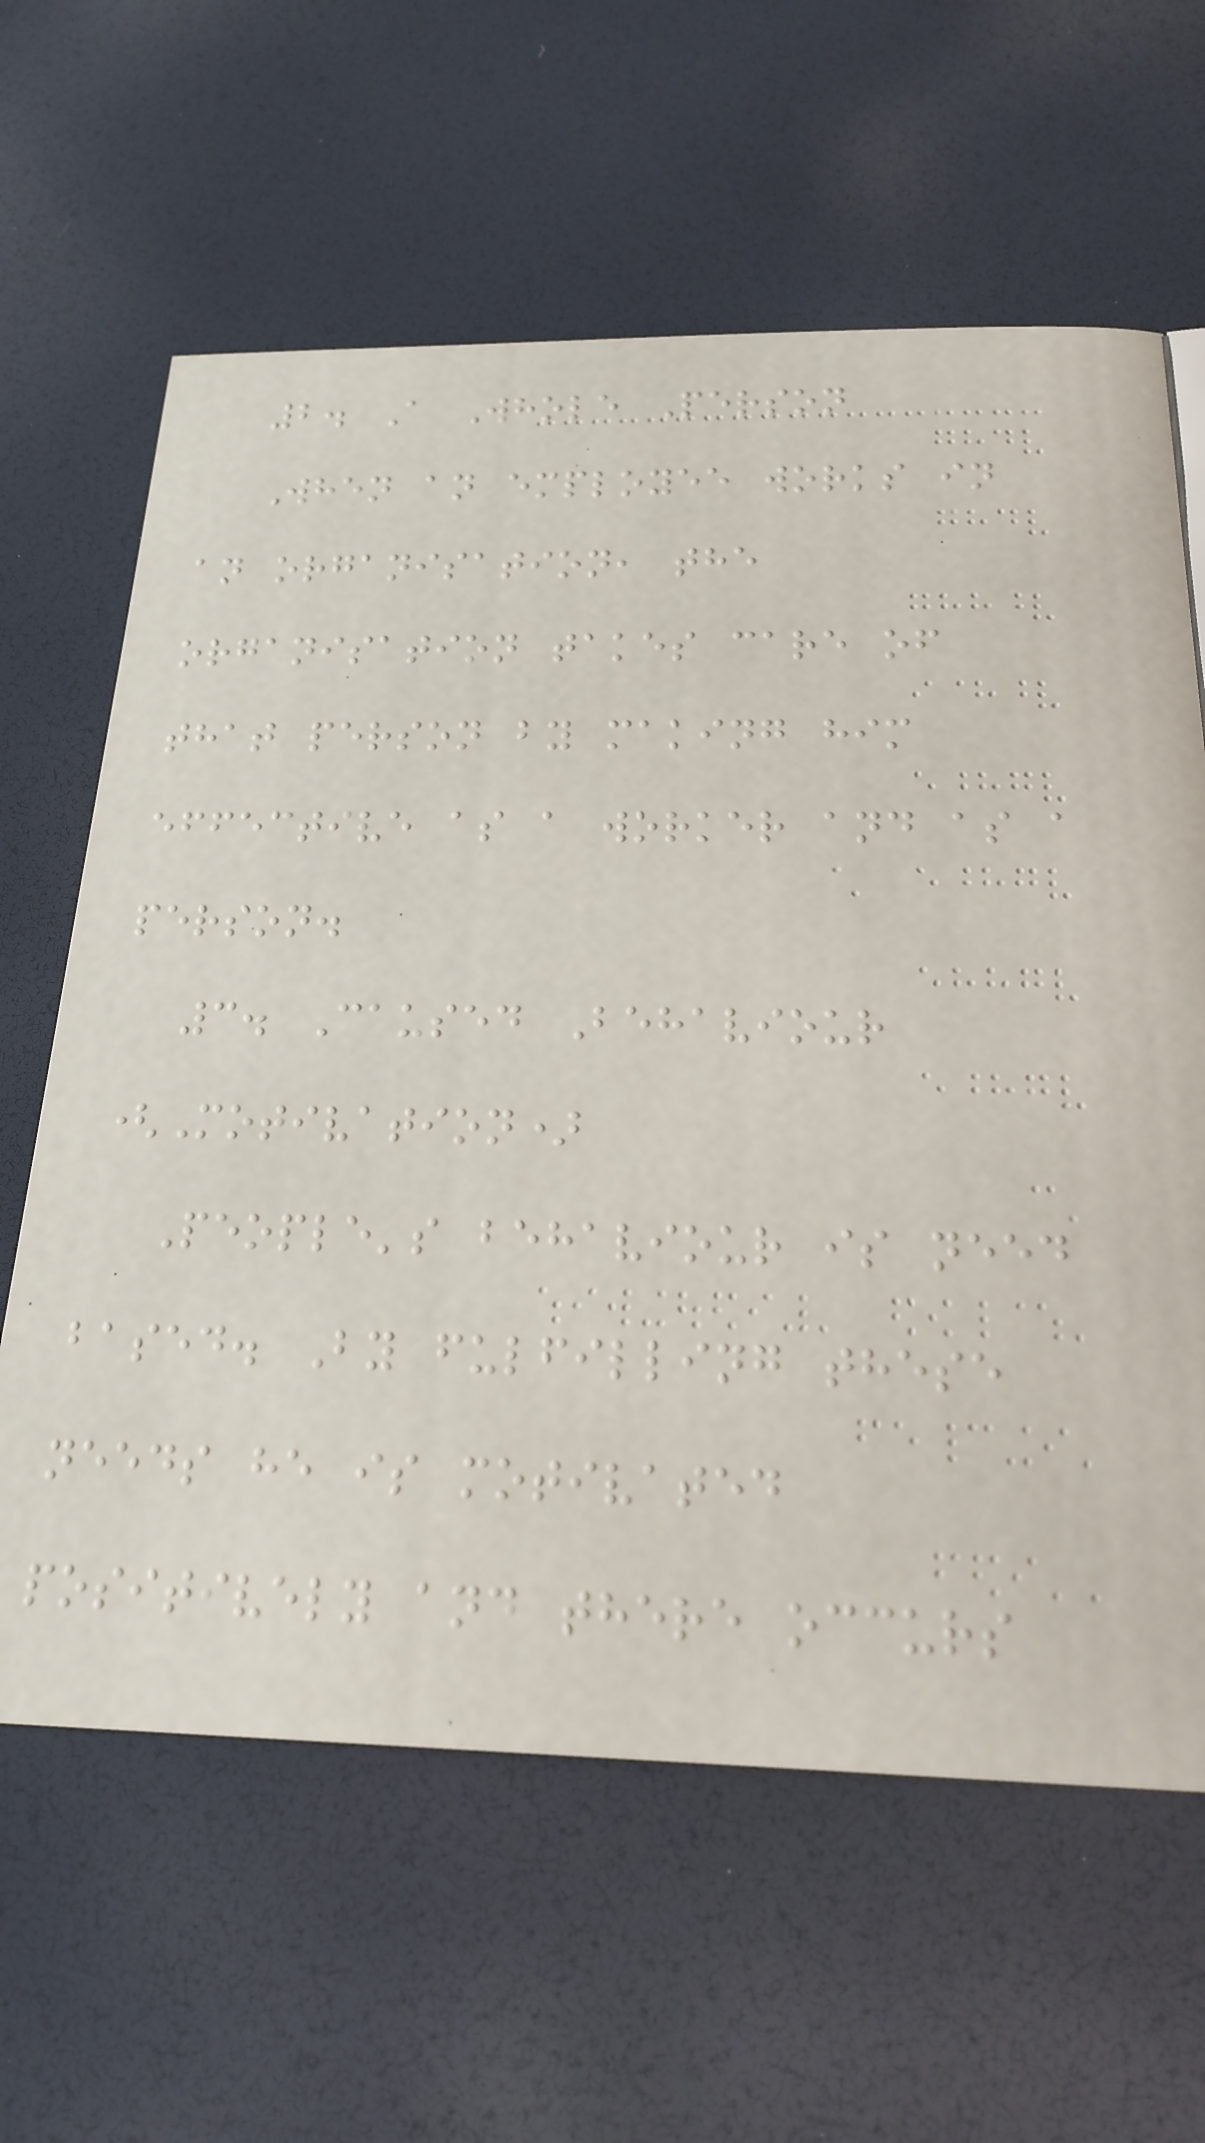2. A Whole Person
When an employee works in
an organisation, the
organisation takes care of
that person by making him
effective as a worker and as a
person.
3. Caused Behaviour
(Motivation)
People's behaviour is need
based. By fulfilling these
needs he is motivated
positively and there occurs
